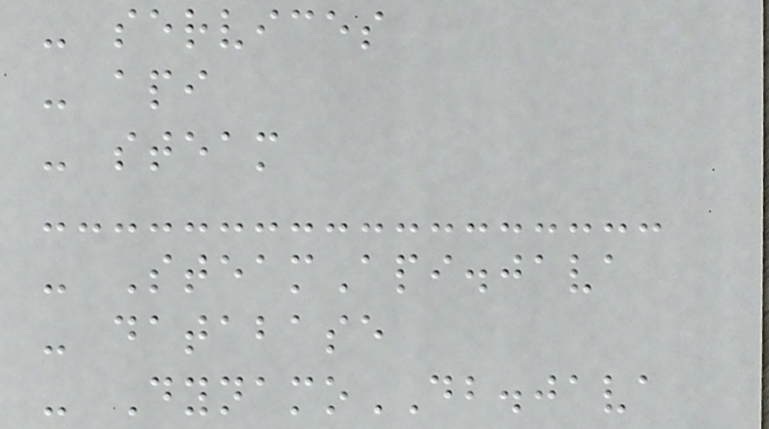- services
- api
- steam
- SteamApi.java
- database
- DynamoDB.java
